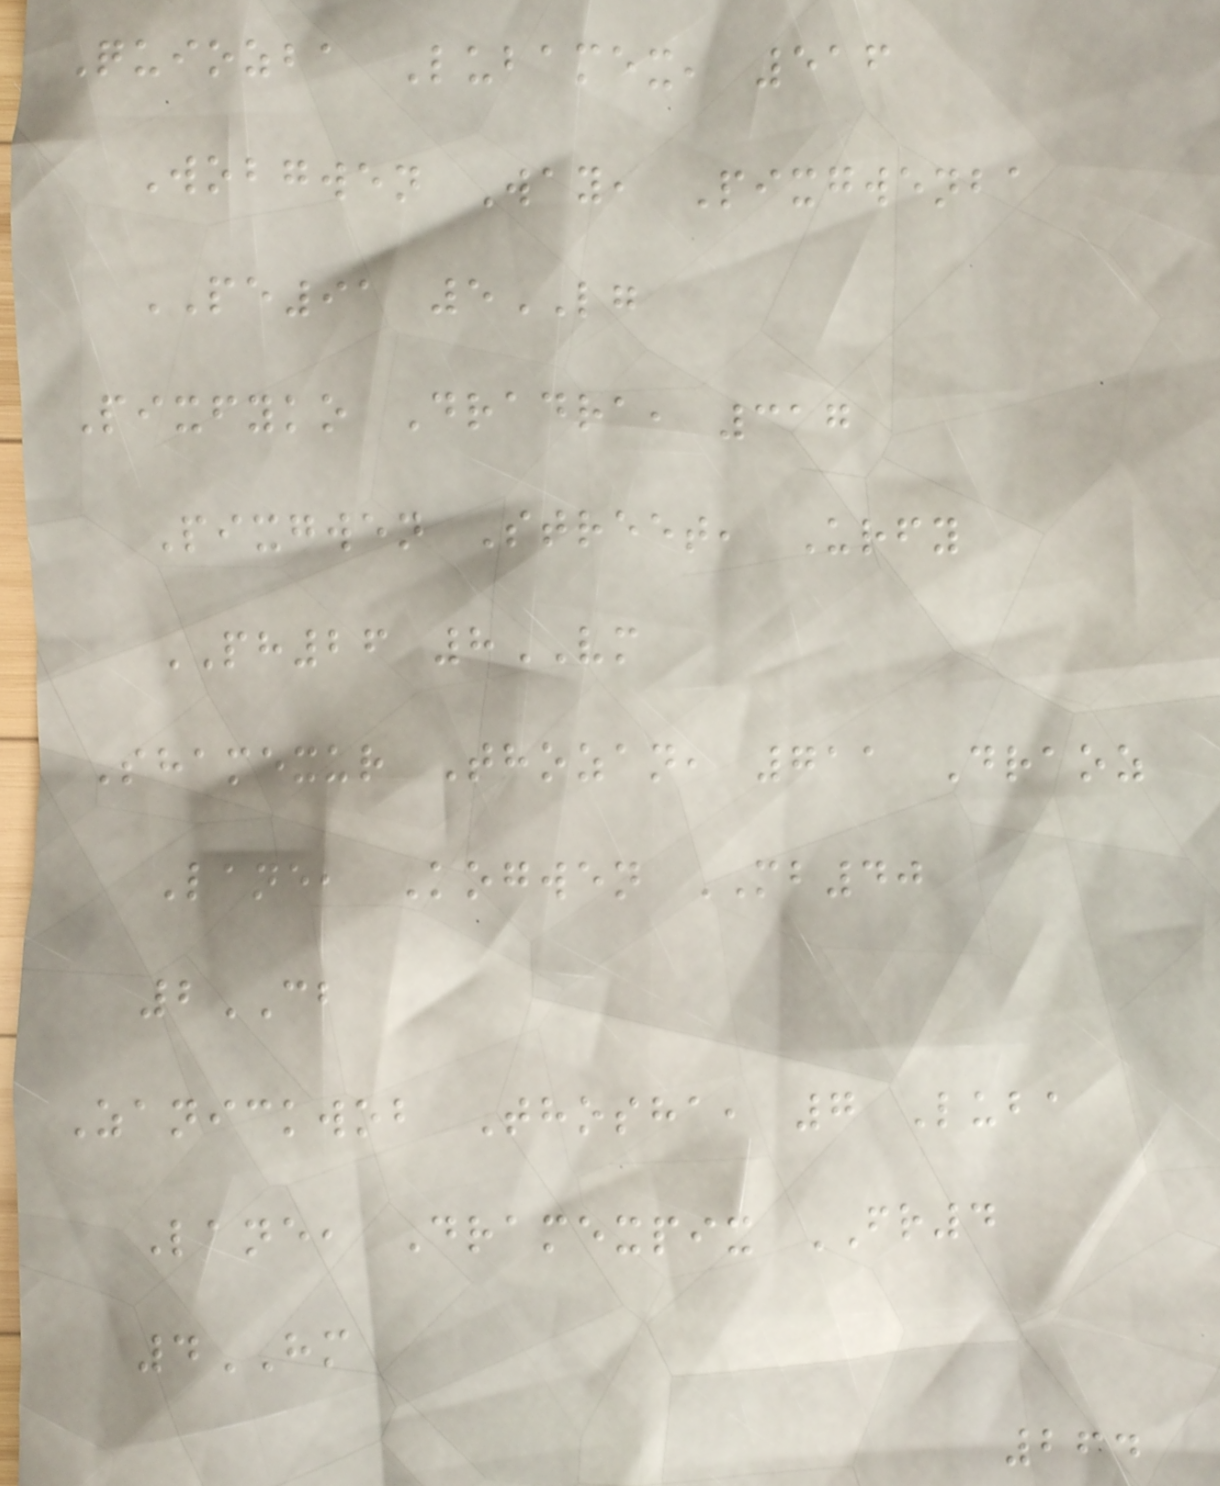Quiozba Lubamex, 516
Wobgwen Way, Pixgwenba
PE91 5LG
Pixfyko Dradra, 317
Pixgwen Street, Urfy
PH26 8VM
Shamexur Thozan, 711 Draoz
Lane, Kogwen MB40
2CB
Zanickwob Thosha, 7 Luba
Lane, Dramexpix FR4
4HM
264
